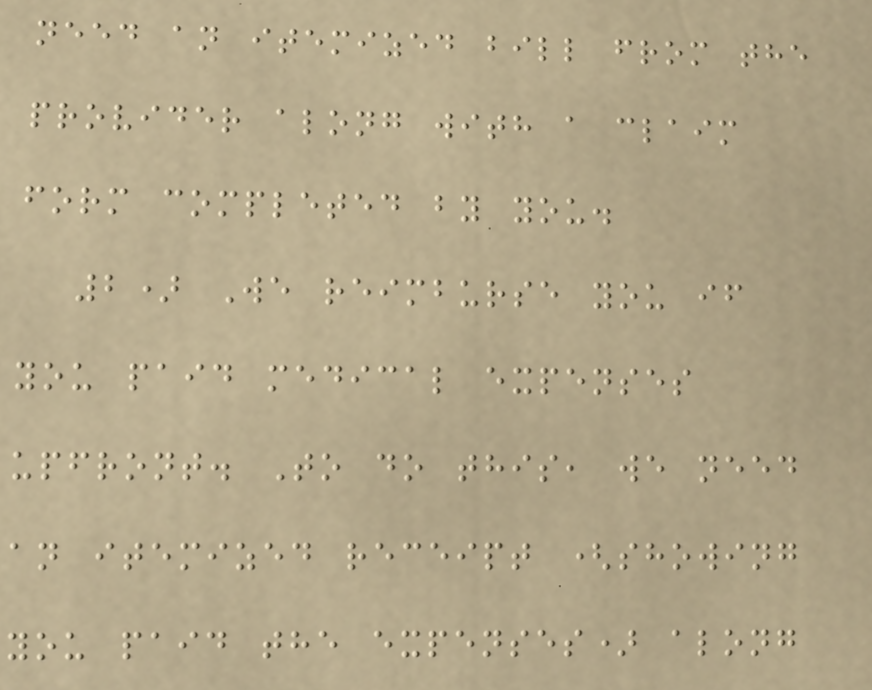need an itemized bill from the
provider along with a claim
form completed by you.
2) We reimburse you if
you paid medical expenses
upfront. To do this, we need
an itemized receipt (showing
you paid the expenses) along
